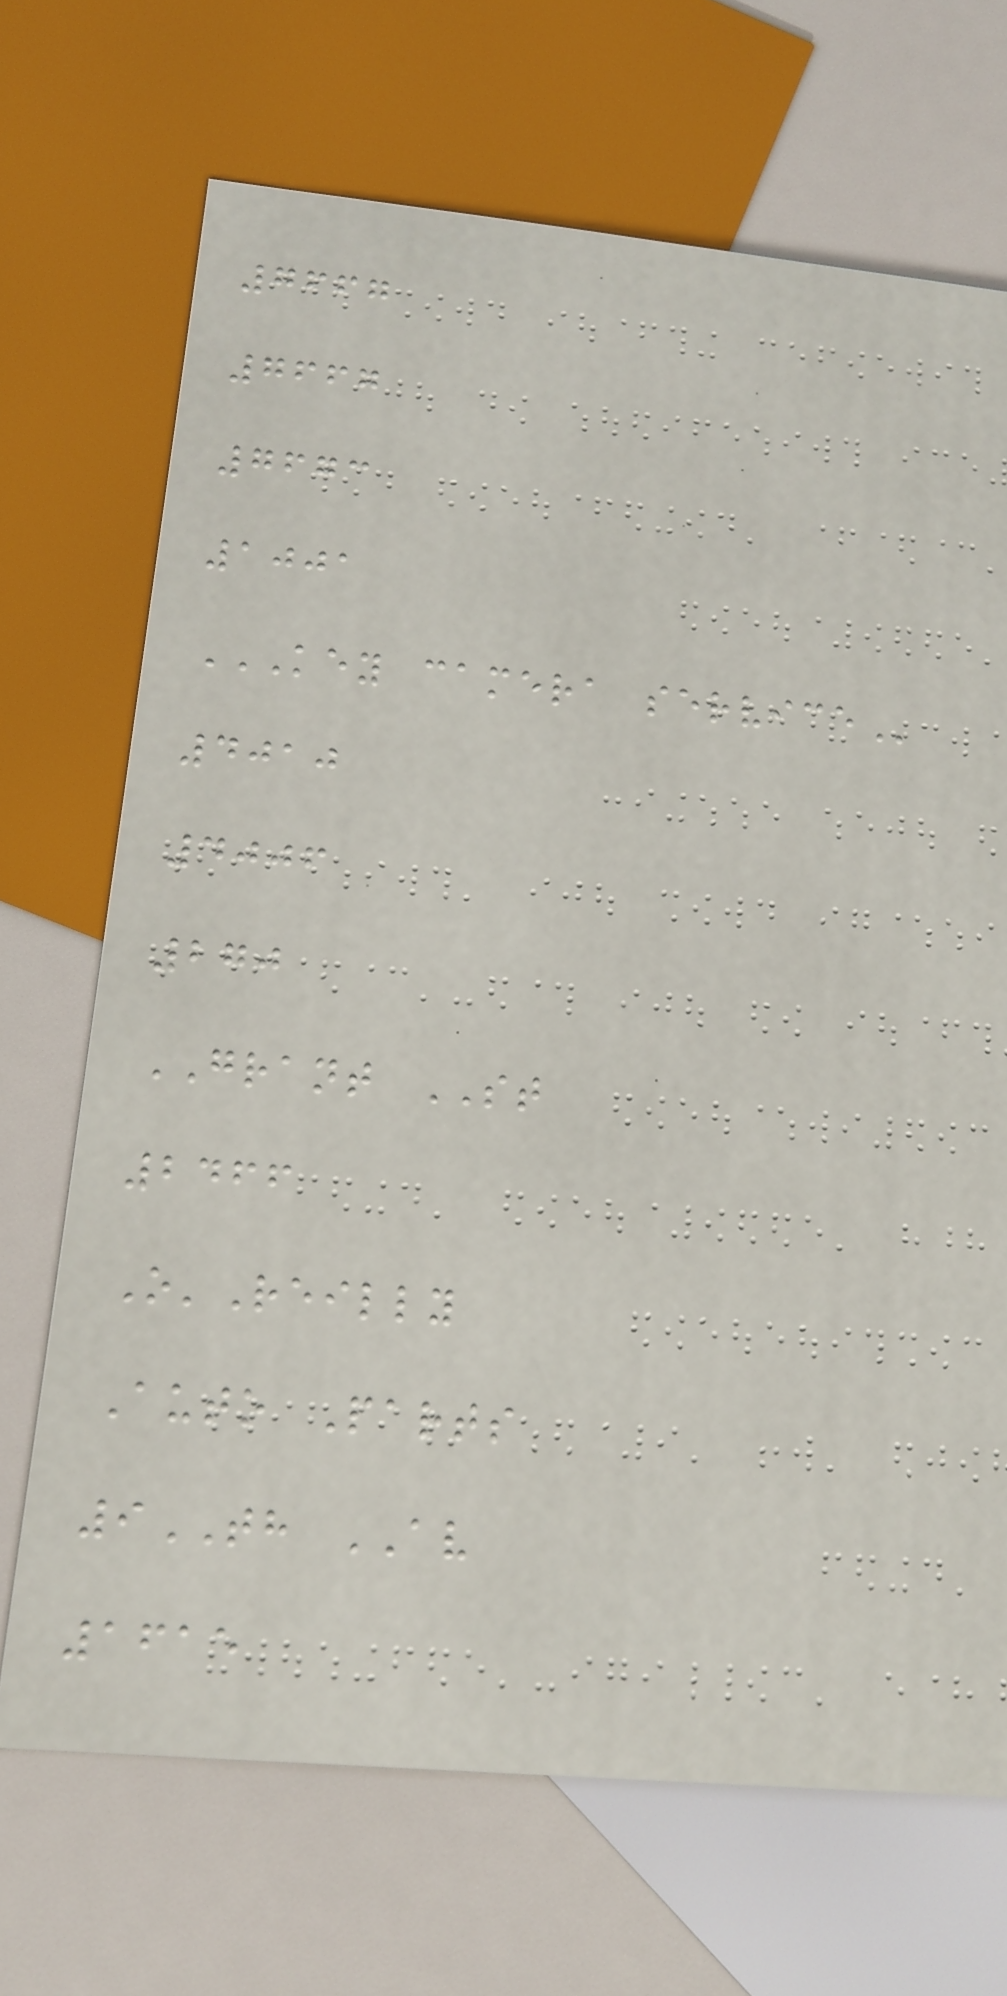7667
7667
7673
1001
KEY CAMERA SERVICE
4010
4006
270
GRANT ST
2466
O'Reilly
Auto Parts
9TH AV
1615
